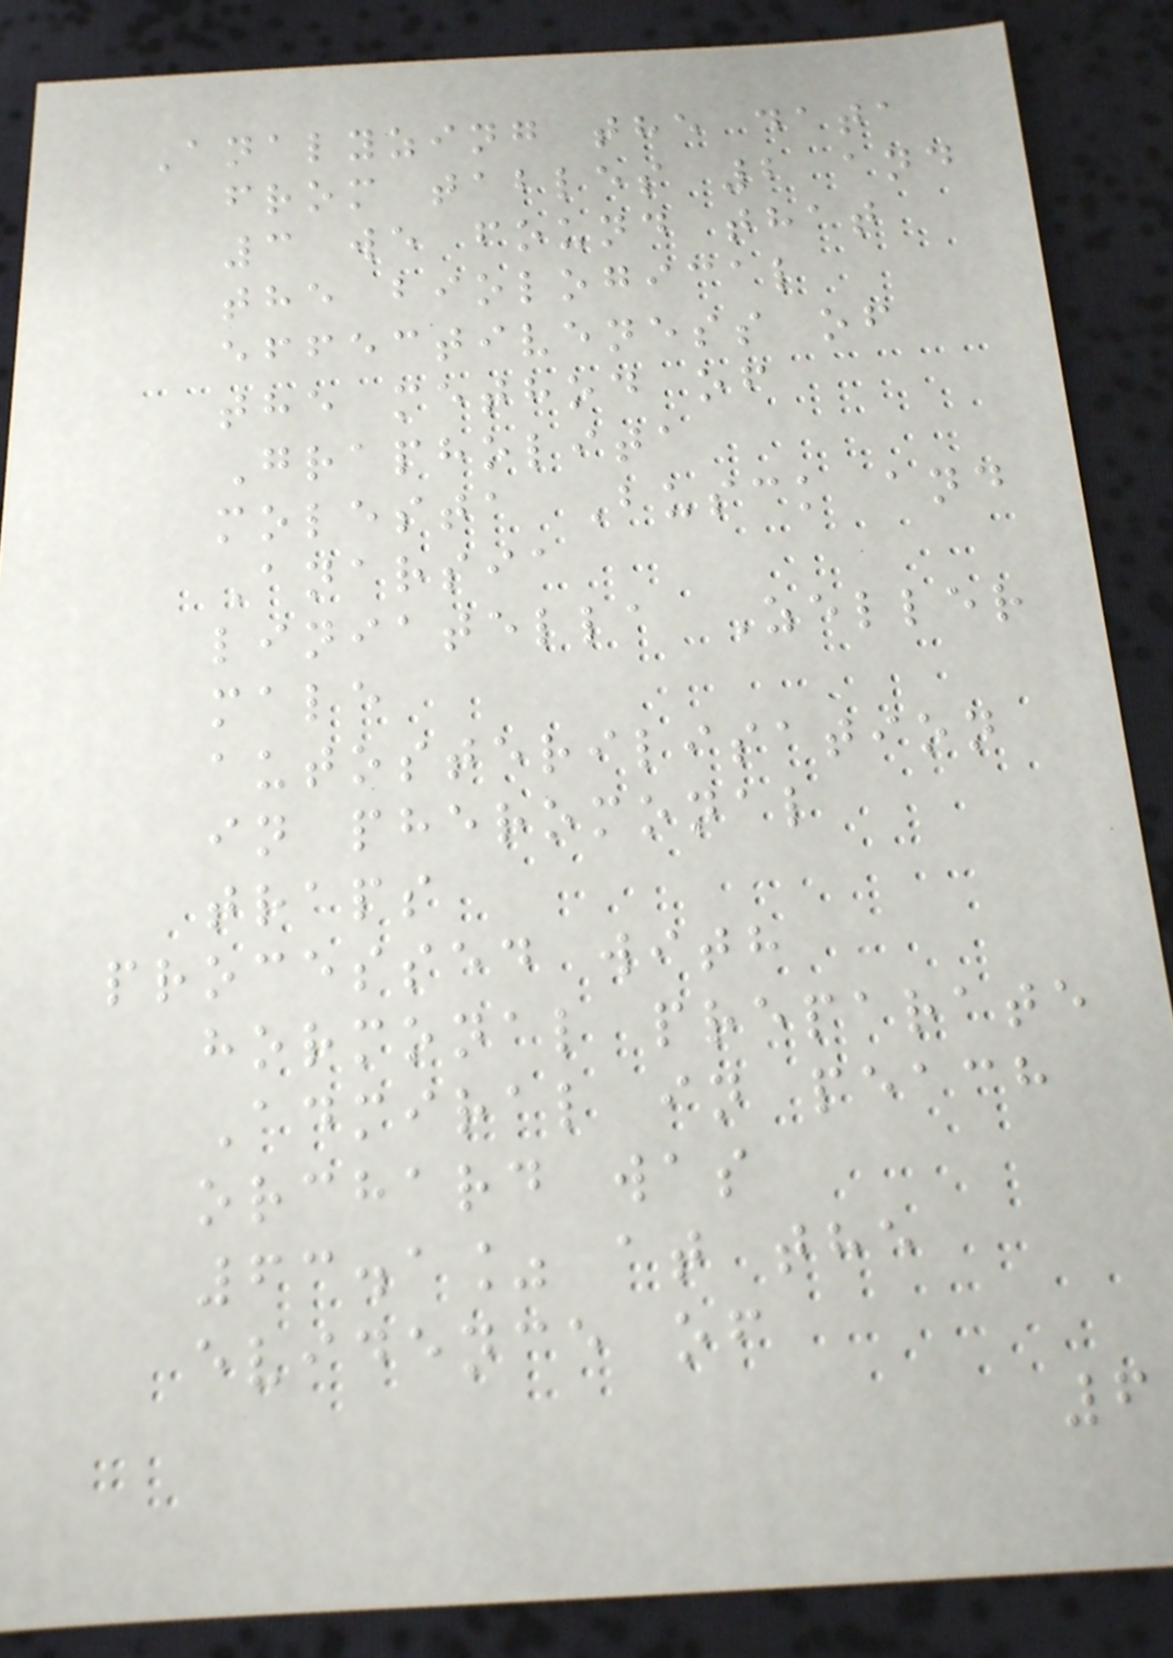Analyzing the data
from tables 2 and
3 we found that
the biological
effectiveness of
the method of
Grapholita
molesta Busck and
Anarsia
liniatella Zeller
male
autosterilisation
in pheromonal
traps
processed with
hormonal preparate
Admiral in peach
orchard was
63.1% at the
evidence of
6
